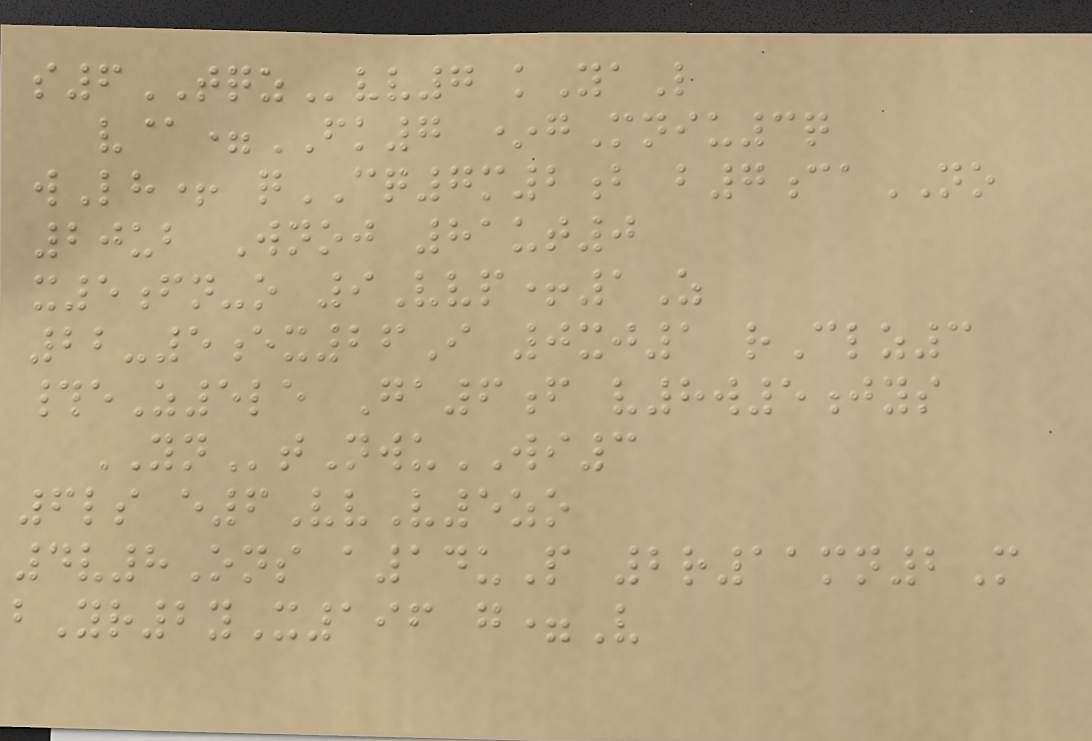s6TQZvv7 kYaL
v@=FK7 *gMniu3q
wLh+ qCQ7m2b b7caNO
20ub Wnoj 81ut0
x5fn-o 9Vvp+1Z
22-5ex26I 0xj1 rClz3
#eZ5le Ga6f v8w5jys
YNtNwuWI3
6ls e6VvV5zo
4v8Ons a14uP 2r11mn2M
bYr2yX196 g=V
